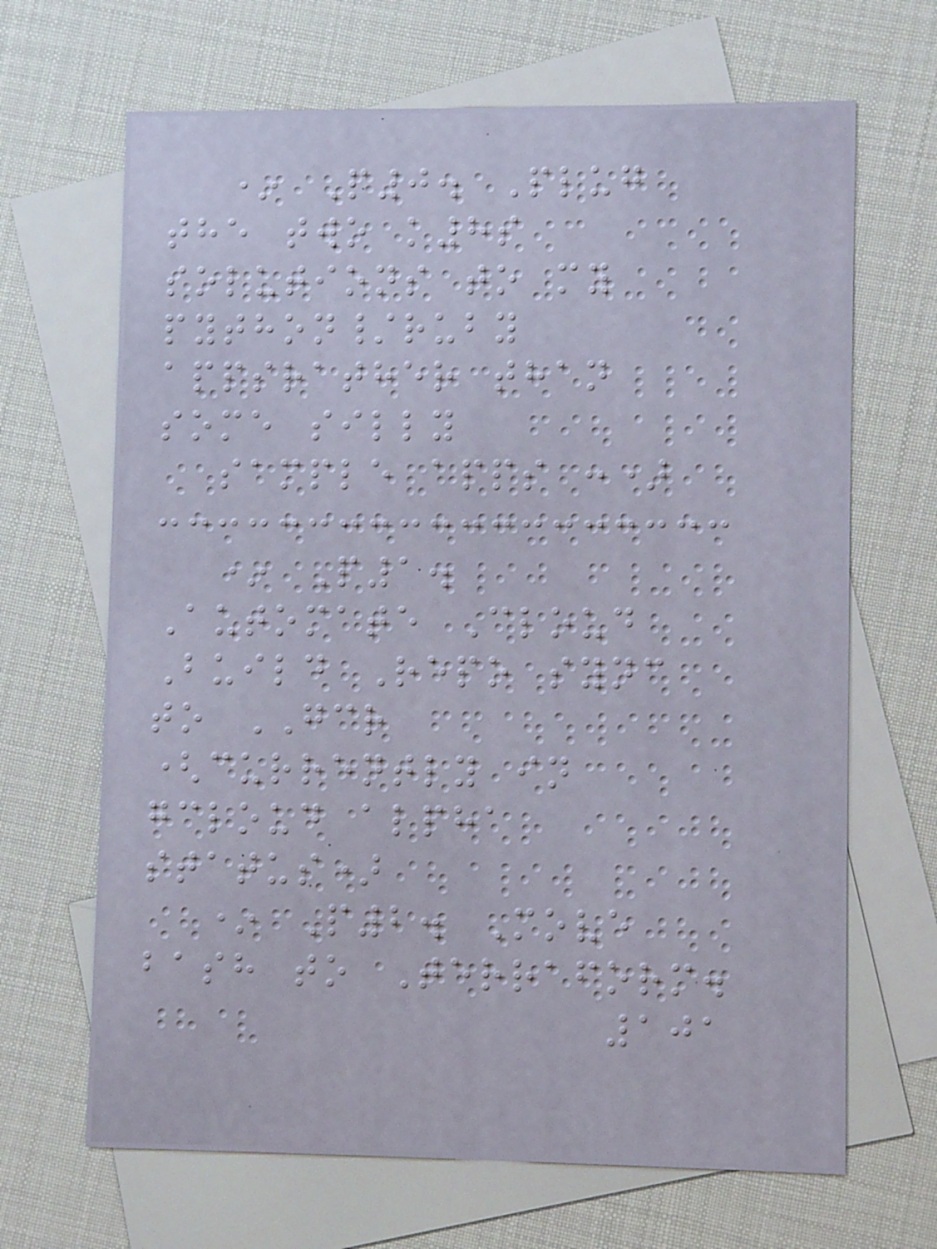* P0. Plug
the two k8s
solutions to my
python/ruby
appsrather than
some silly
sample apps :)
* P1.
Automate Cloud
Build Repo sync
to GCR
(currently in
gcloud alpha
status)
* P2. Move
bash to Terraform.
101
